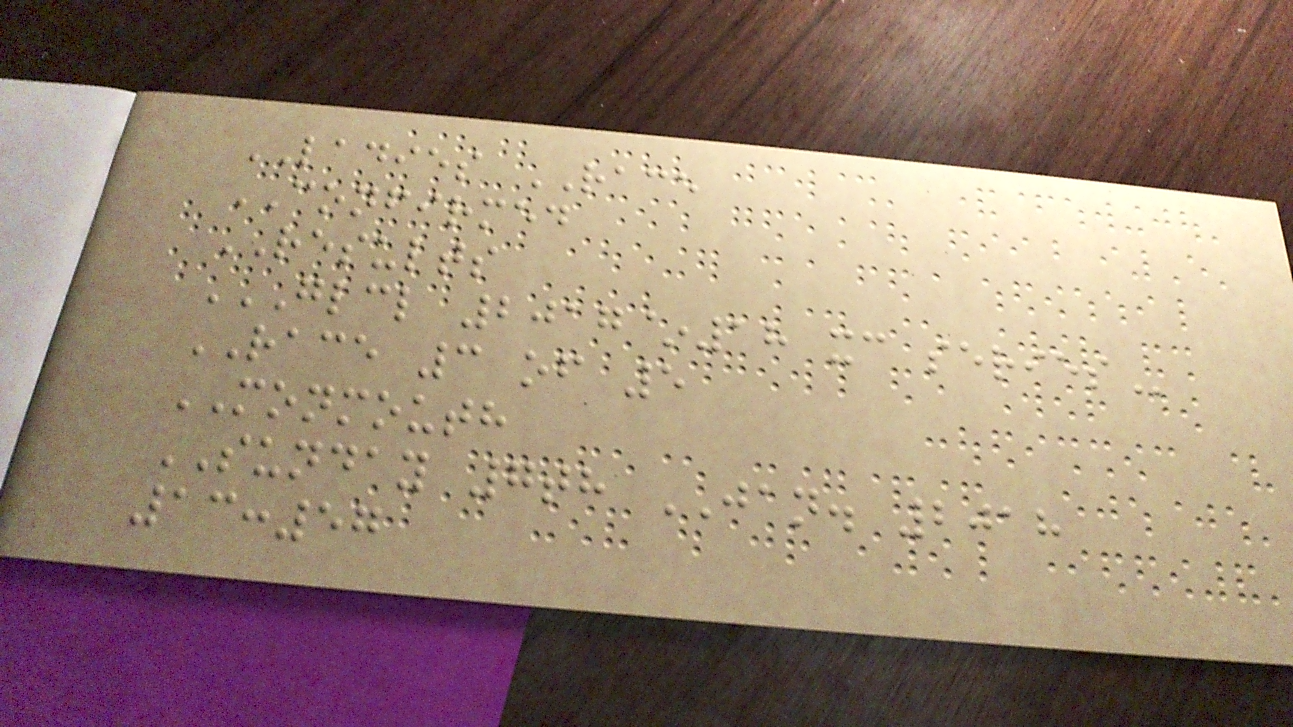LADIES RACE
CONFIRMED
RESULTS
GLCL 2017~18 XC SERIES
RACE 3 of 5
MONMOUTH
SUNDAY 7th JAN. 2018
13:57
